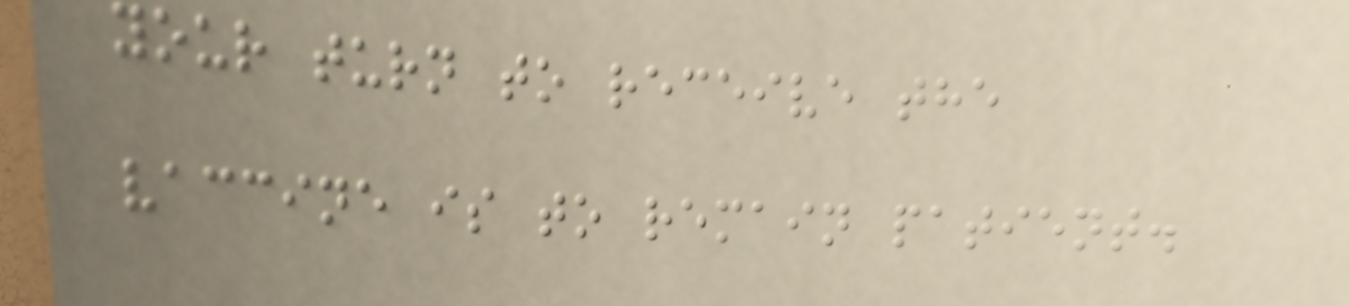your turn to receive the
vaccine is to remain patient.
